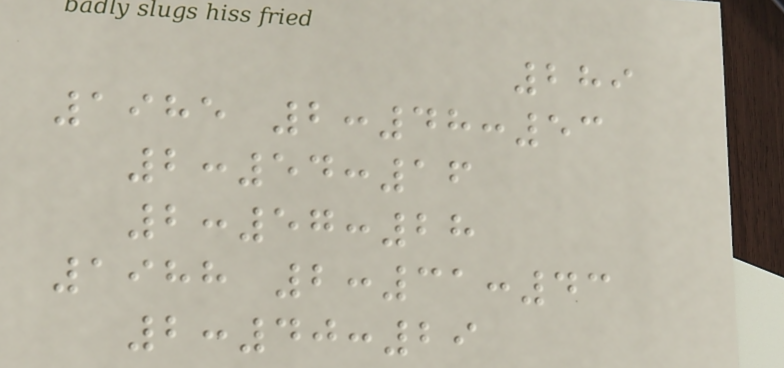289
1985 2:48:53
2:54:16
2:57:28
1988 2:31:43
2:40:29
